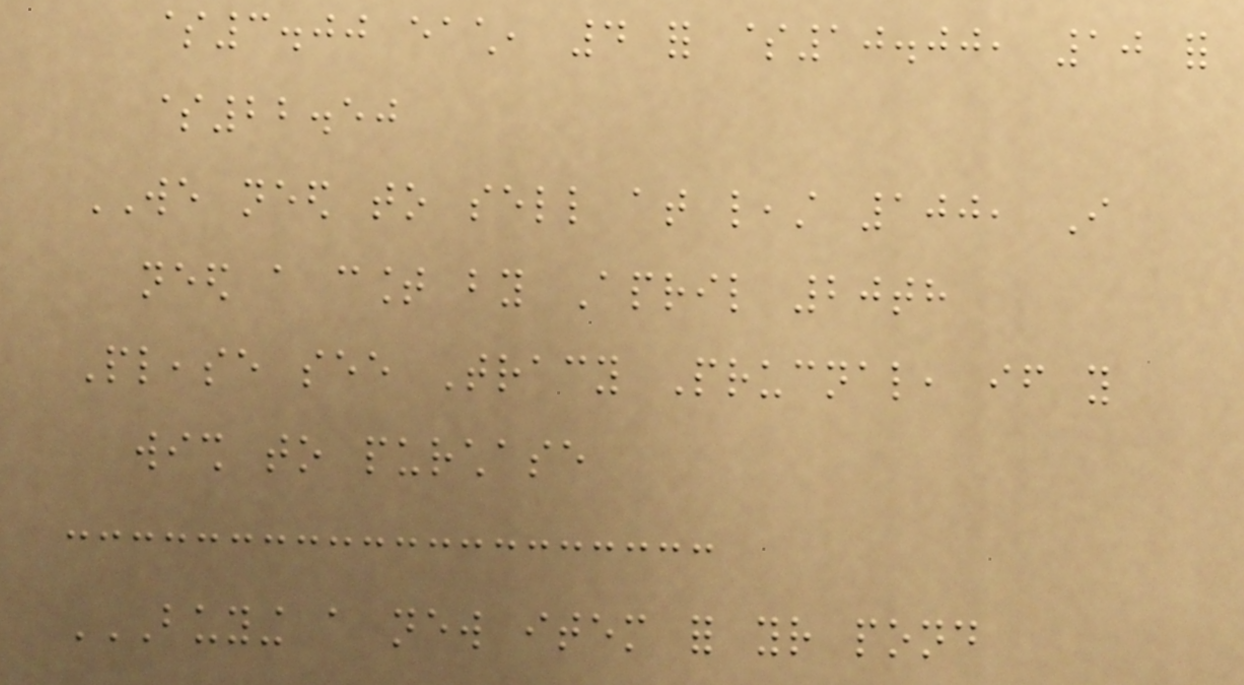$3.00 each, 4 for $10.00, 10 for
$22.50
WE need to sell at least 100, I
need a count by April 20th
Please see Tracy Prucnal, if you
wish to purchase
BUYING A NEW ITEM FOR YOUR POND
